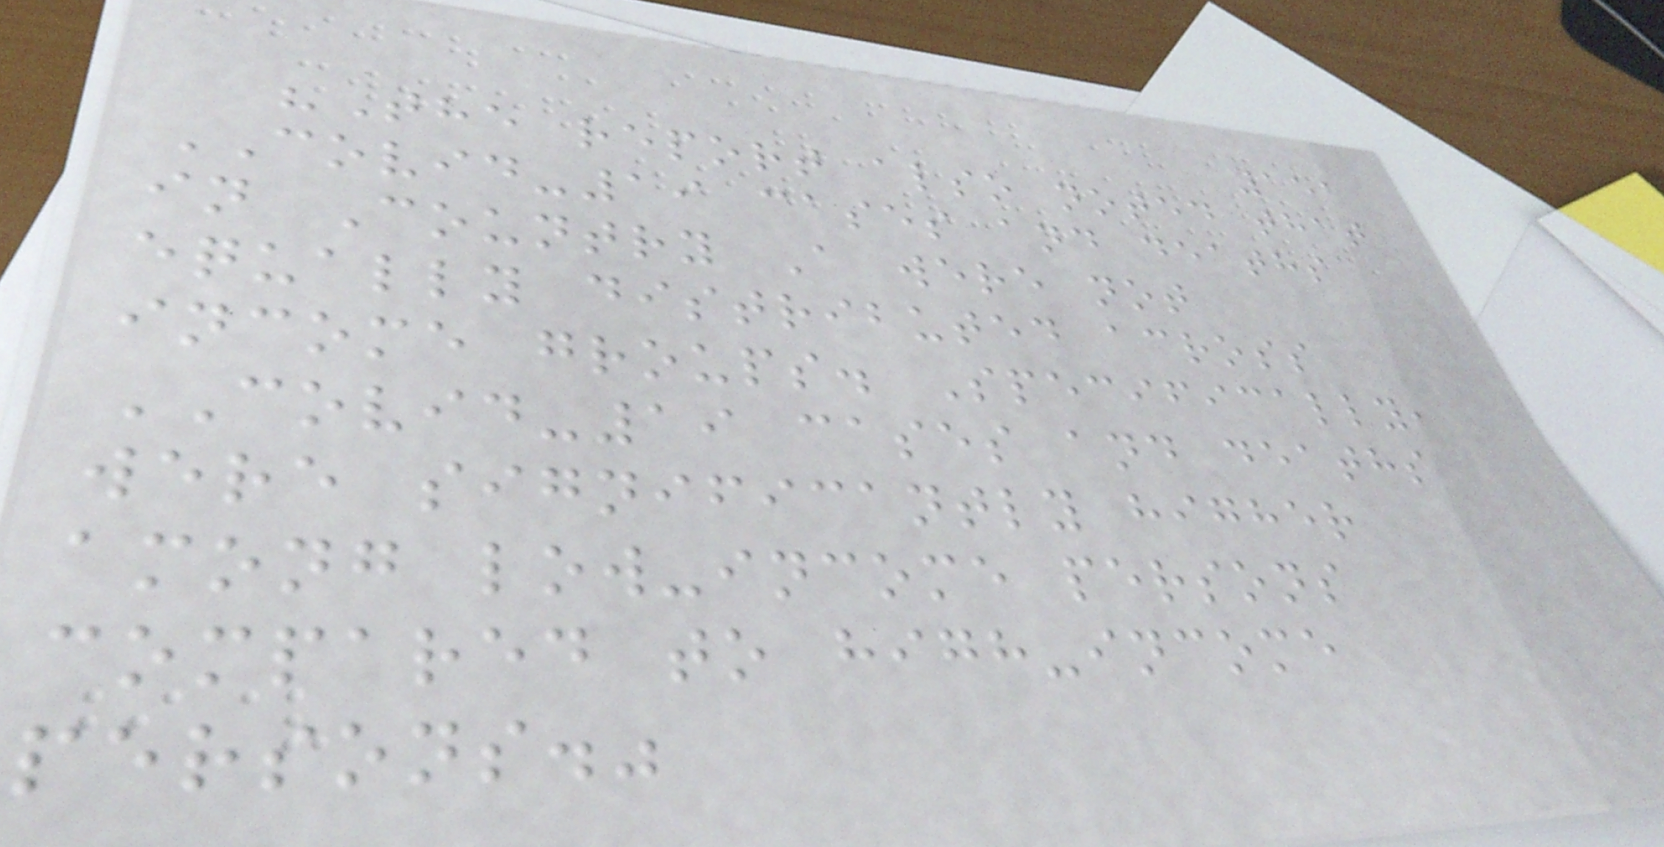151
"The report also noted that
COVID-19 cases and deaths
in Country A were not
equally distributed across
income groups. Specifically,
COVID-19 cases and deaths
were significantly higher
among low-income persons
compared to high-income
persons."
